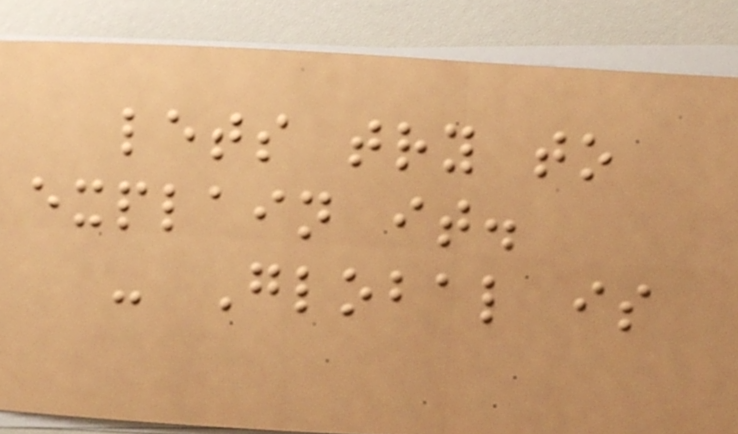lets try to
explain it.
- Global is
